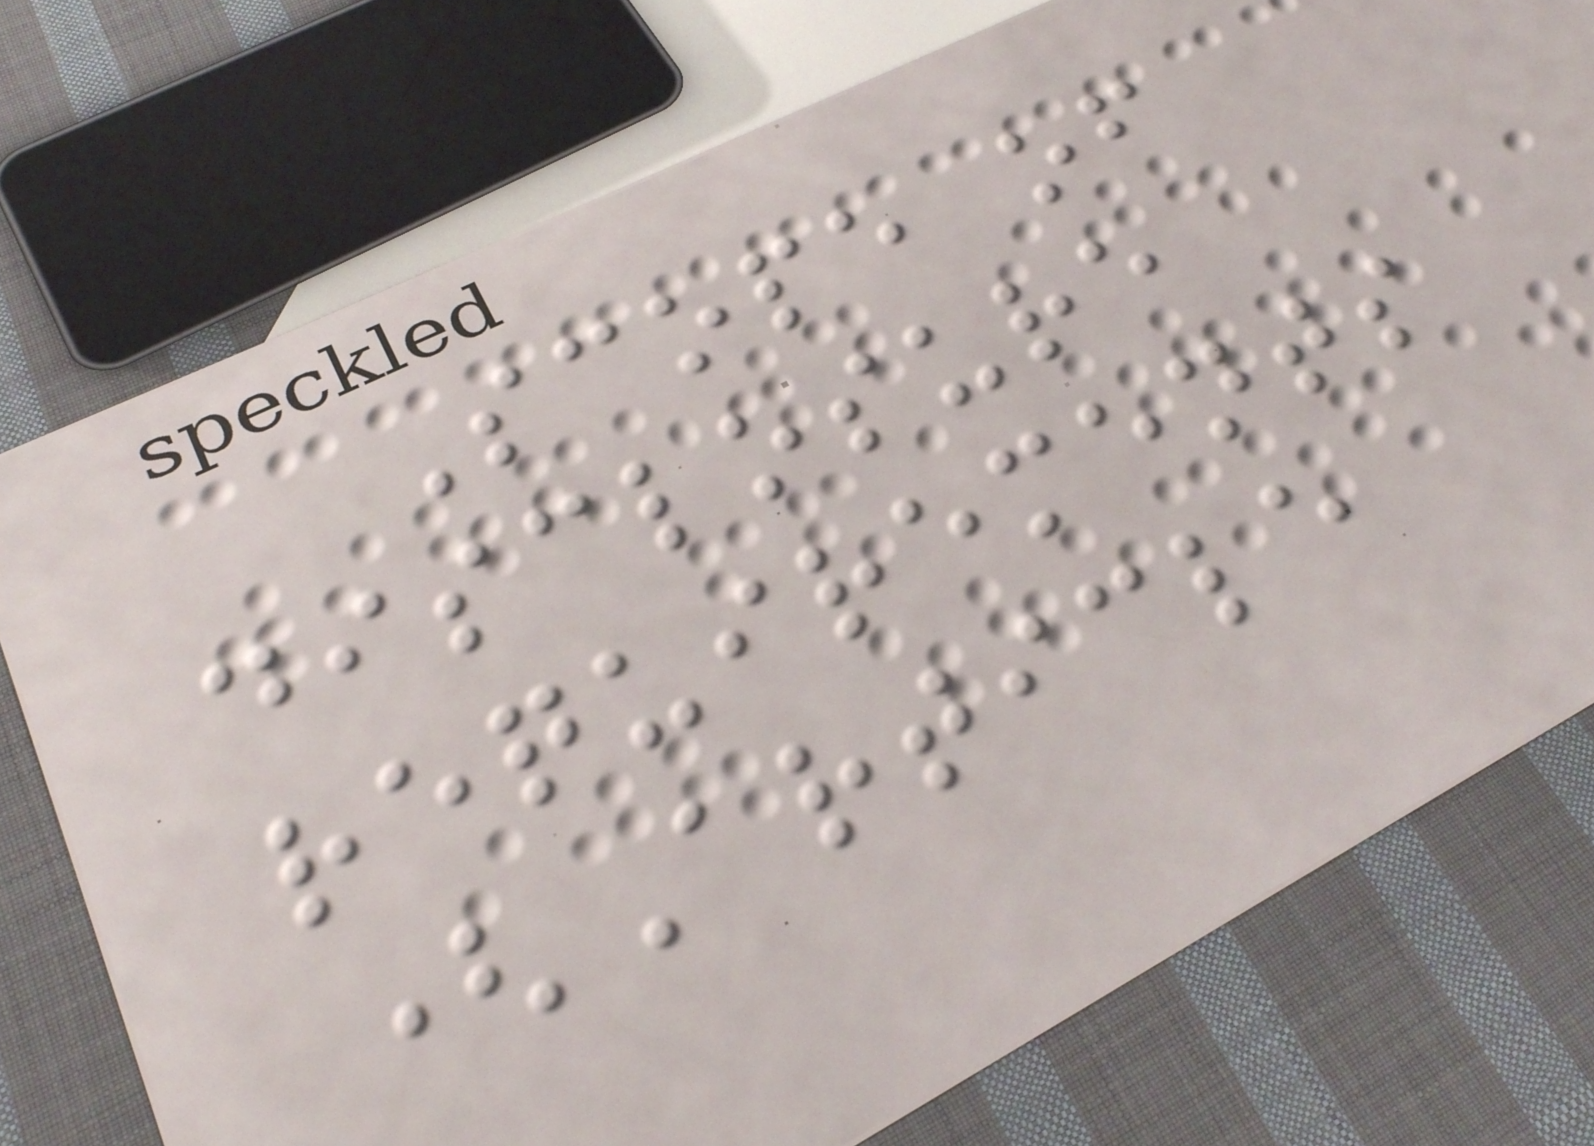Scope of
disclosure
requirements
(Article
